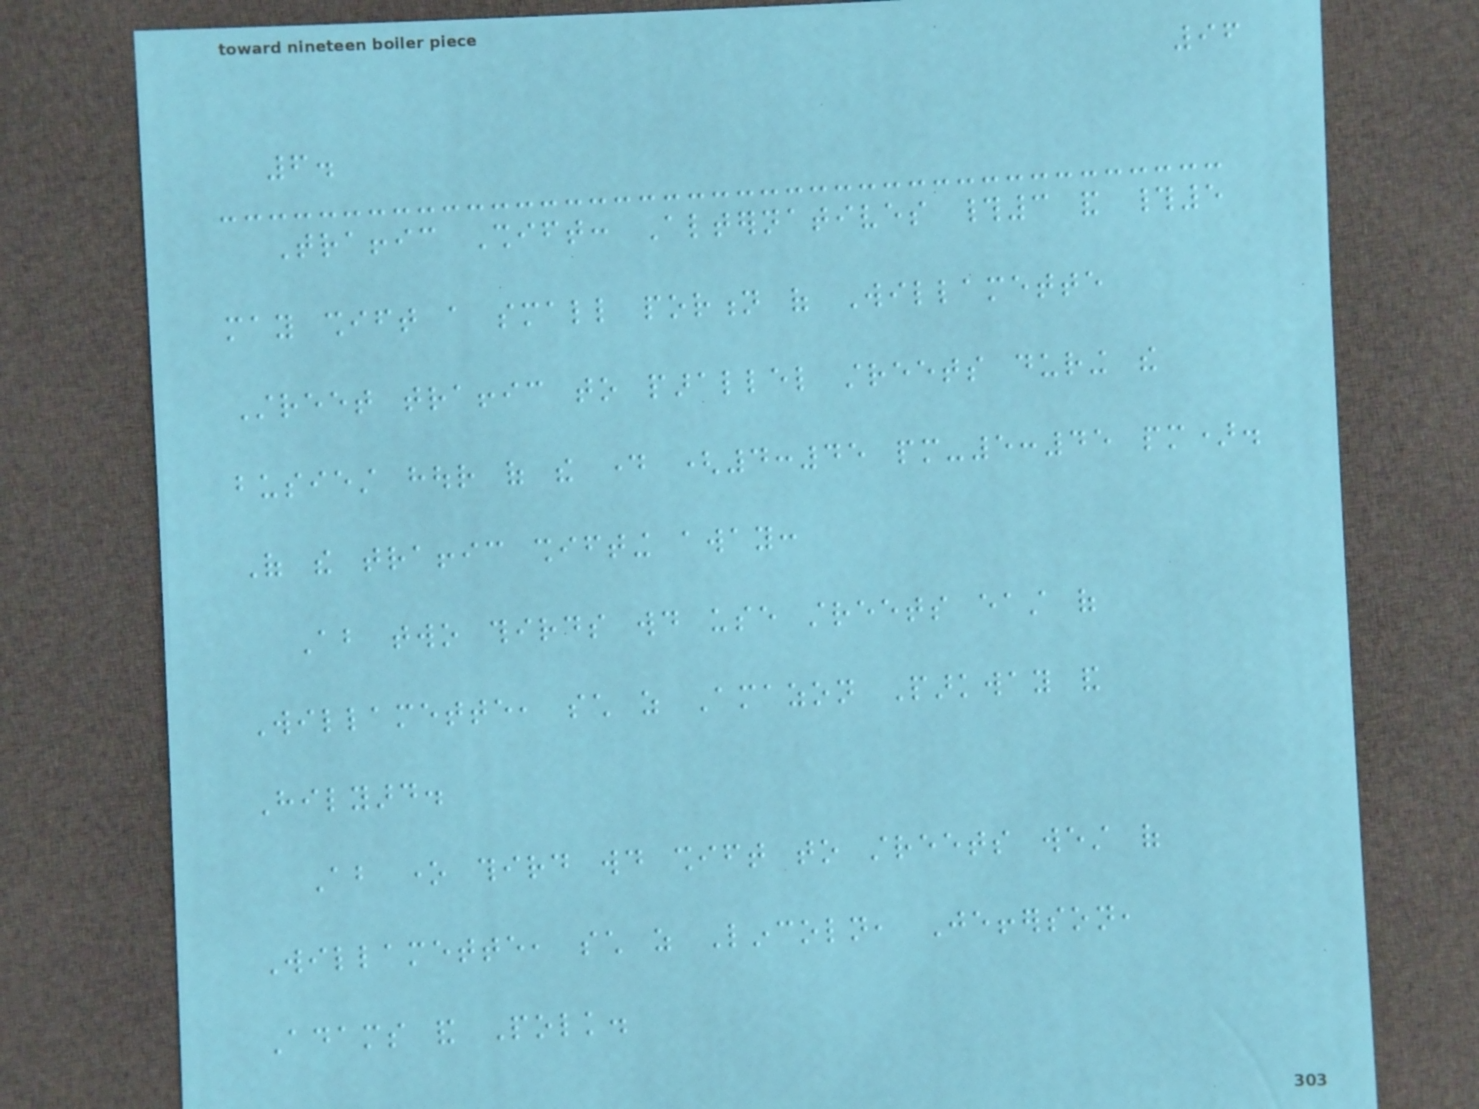96
6.
Traffic Shift: Alternatives #3 and #5
may shift a small portion of Willamette
Street traffic to parallel streets during the
busiest hour of the day (4:45 pm-5:45 pm).
Of the traffic shifting away:
About two thirds would use streets east of
Willamette, such as Amazon Parkway and
Hilyard.
About one third would shift to streets west of
Willamette, such as Lincoln, Jefferson,
Adams and Polk.
